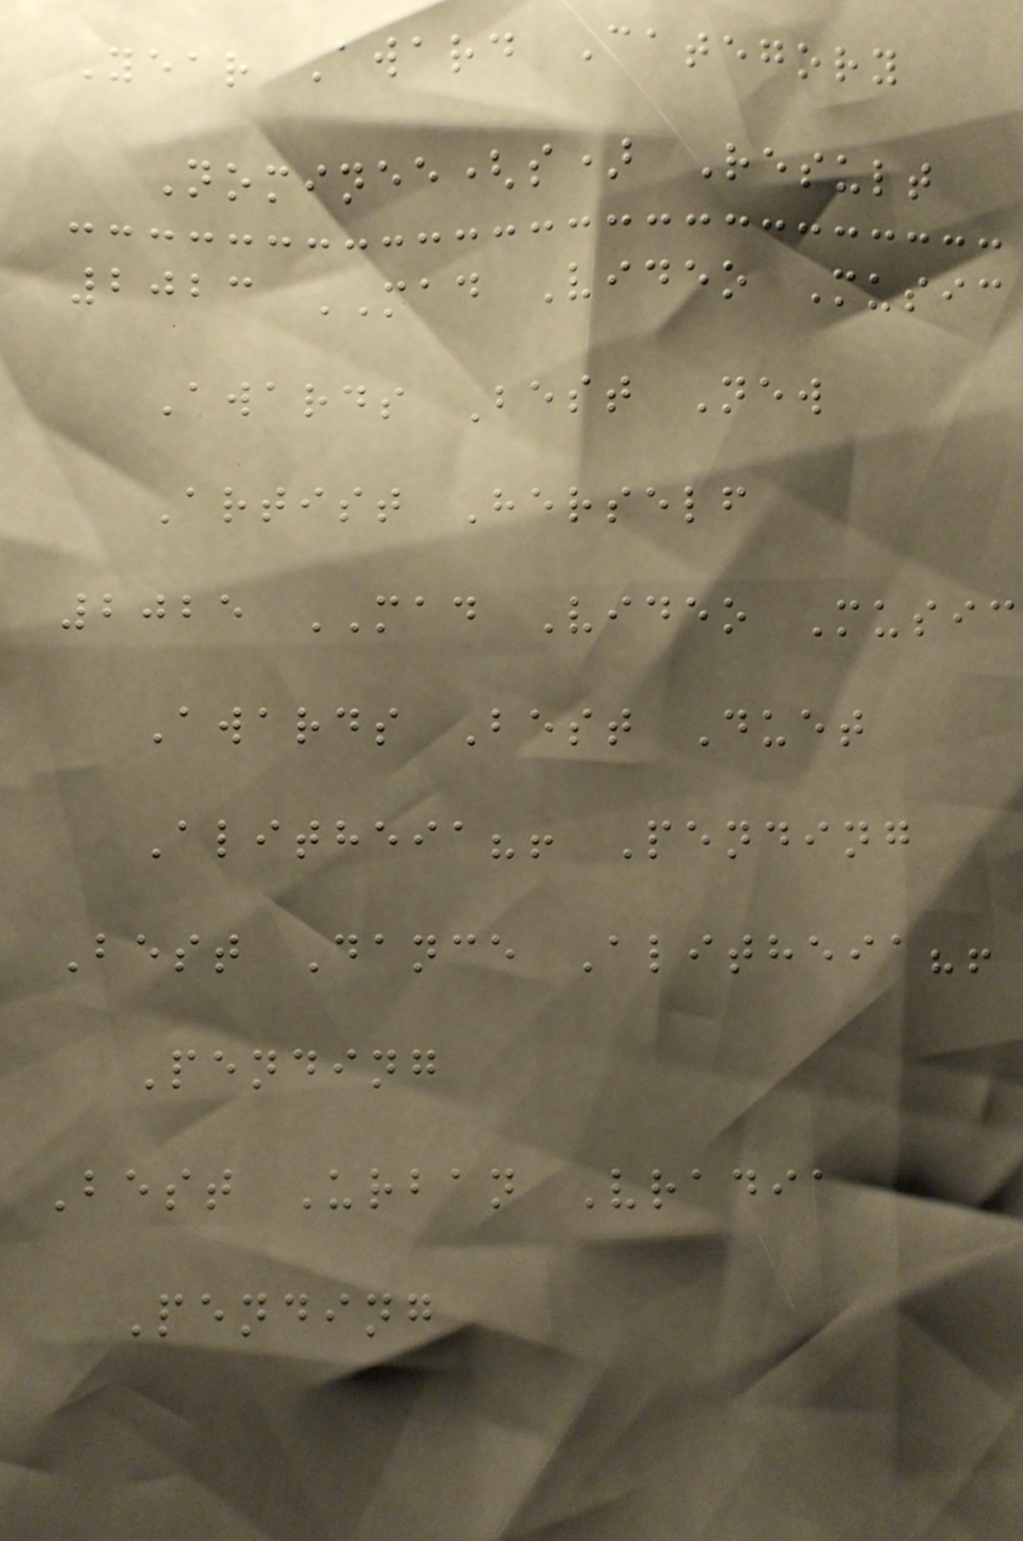Year Award Category
Nominee(s) Result
2023 MAD Video Music
Awards Best New
Artist Herself
2025 MAD Video Music
Awards Best Duet
Alitheia?! Pending
Best Dance Alitheia?!
Pending
Best Urban Vradia
Pending
